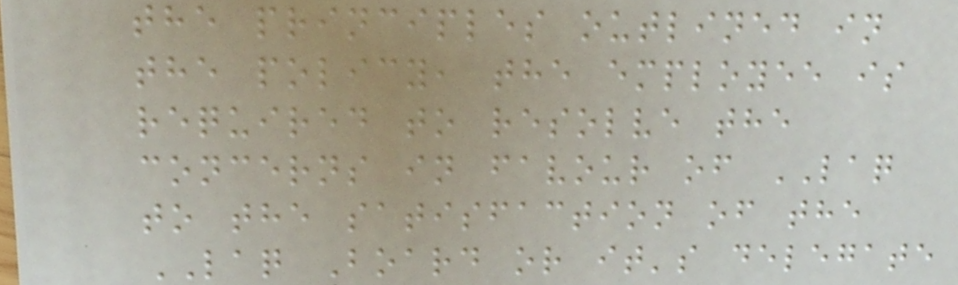the principles outlined in
the policy, the employee is
required to resolve the
concerns in favour of LAQ
to the satisfaction of the
LAQ Board or it's delegate
